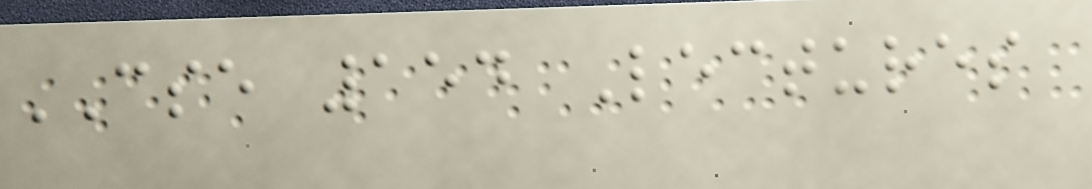CSE 154 Lectures
